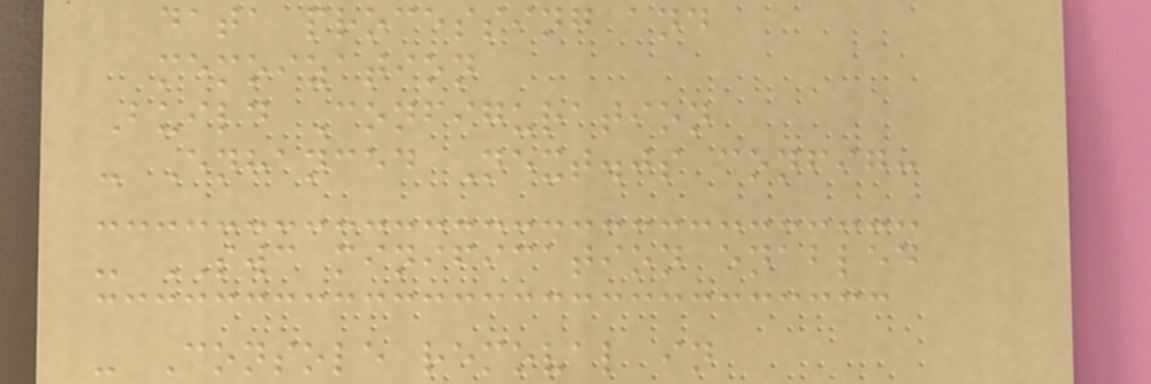data processing and
memoization
Build Configuration
- Enhanced Next.js config:
- SWC minification enabled
- Console removal in
